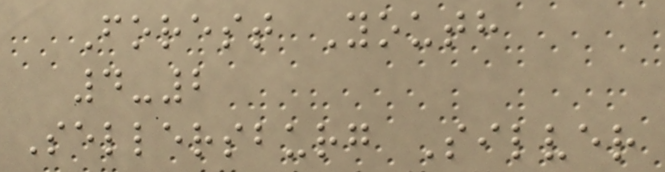Forest Youth
4-2
Sellersburg Silver
